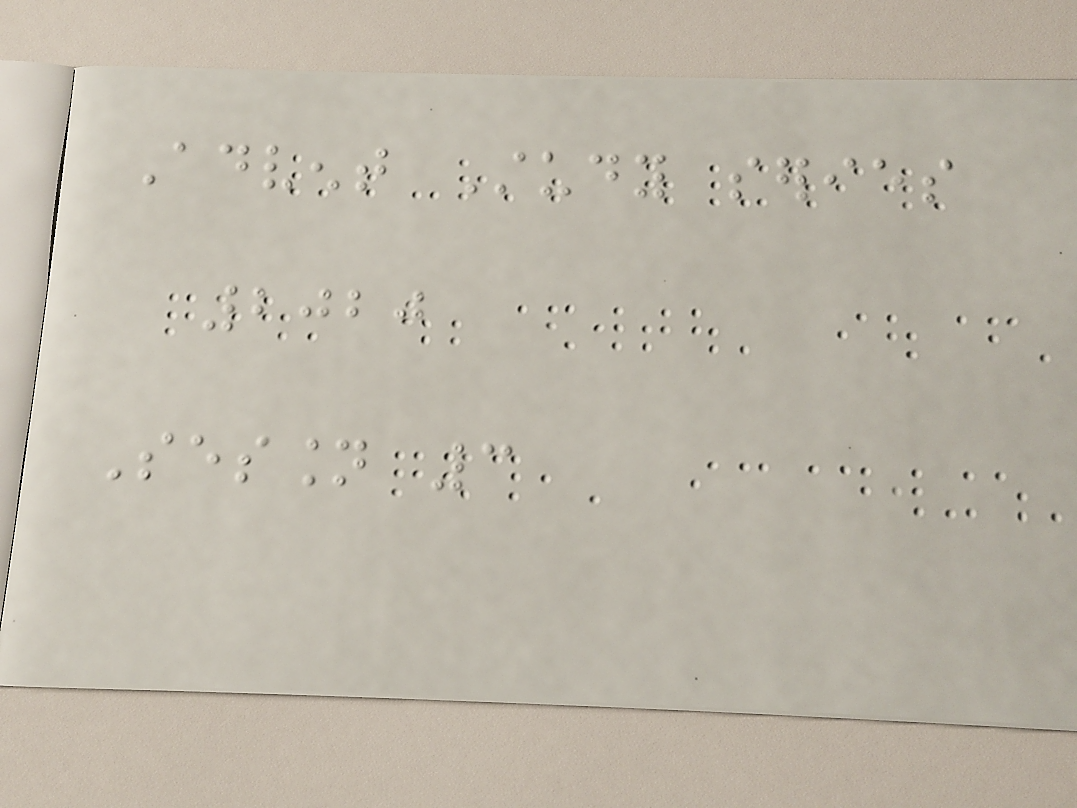Advent Study series
2020
Session 3
